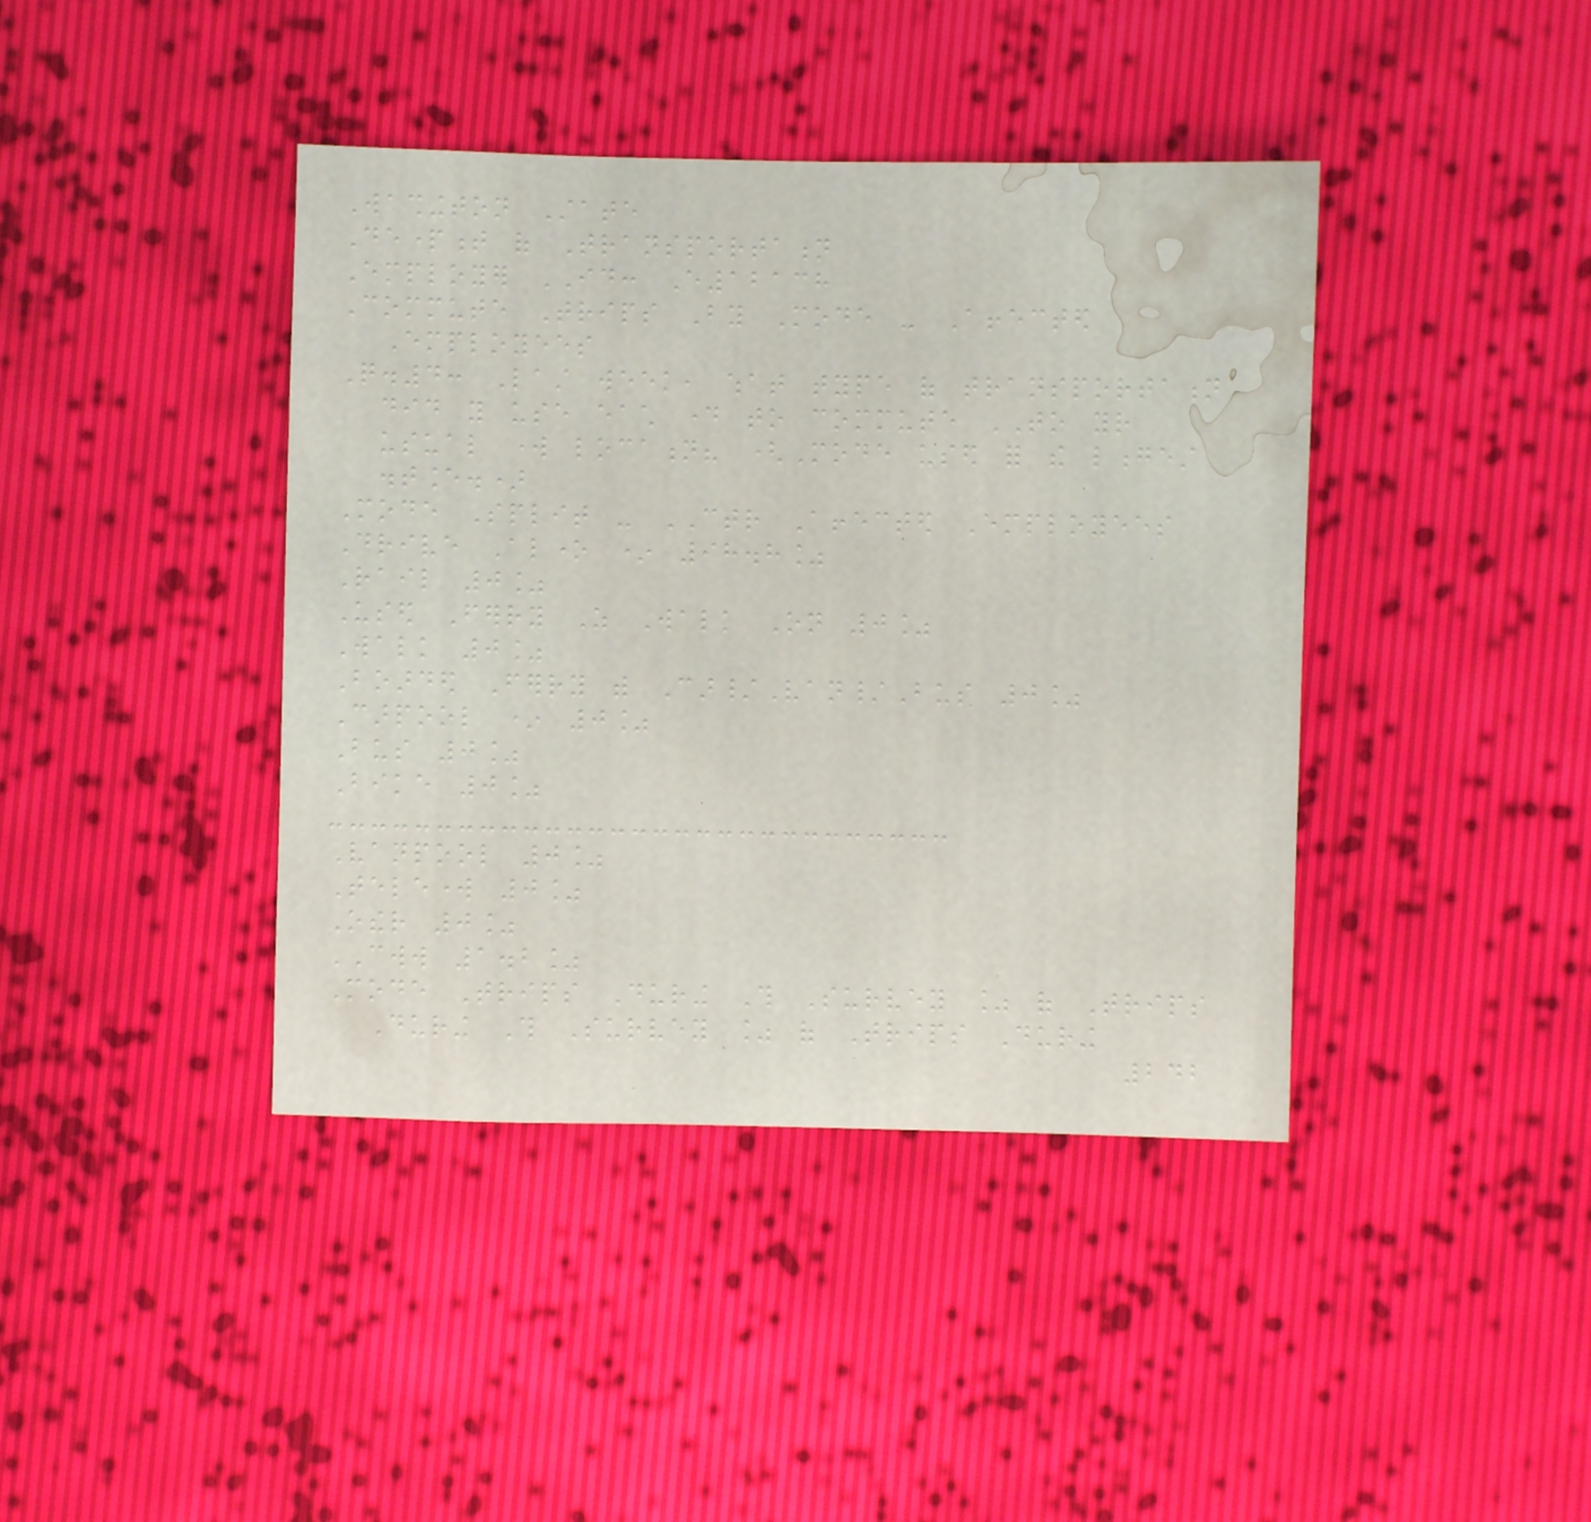Washington State
Department of Transportation
Employer ID: E12138
Commute Trips By Mode - Affected
Employees
Q.4: Last week, what type of transportation
did you use each day to commute TO your
usual work location? (Mode used for the longest
distance.)
Mode Split - CTR Affected Employees
Drive Alone * 98.8%
Rail 0%
Used Ferry As Walk On 0%
Walk 0%
Boarded Ferry with Car/Van/Bus 0%
Carpool * 0%
Bus 0%
Bike 0%
Vanpool 0%
Telework 0%
Other 0%
CWW 1.2%
Mode Trips During This Survey % of Trips
During This Survey % of Trips During
242
